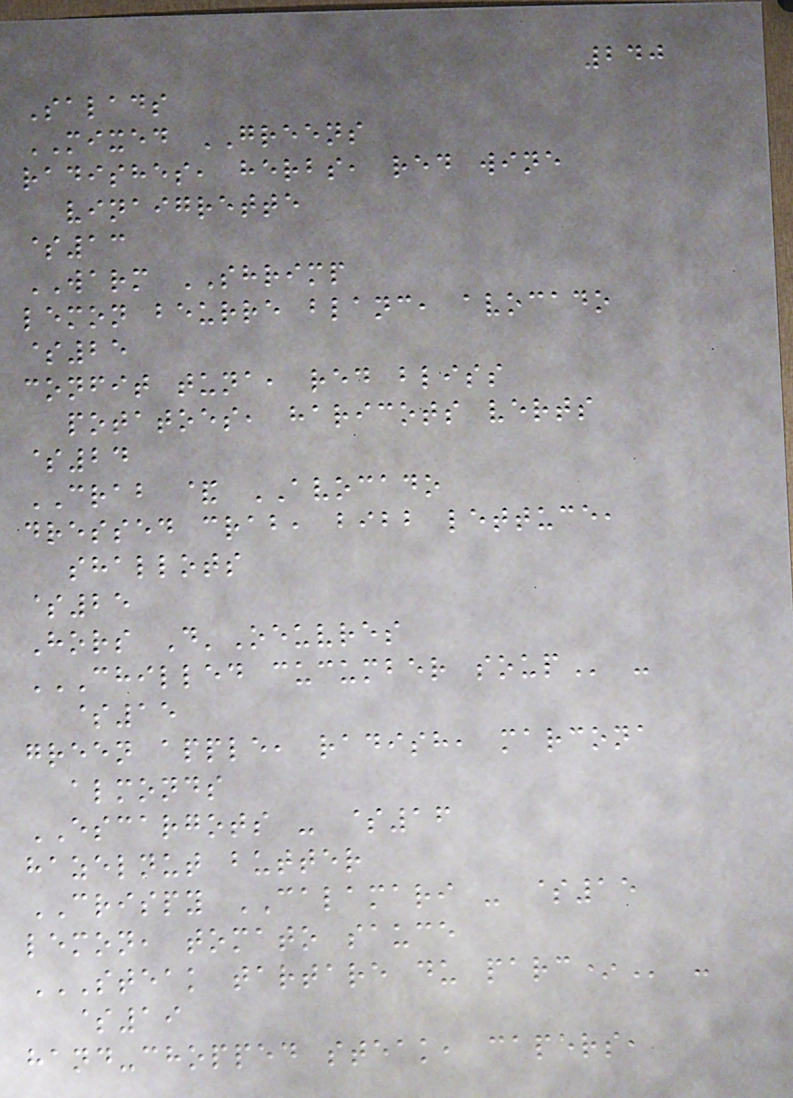240
Salads
MIXED GREENS
radishes, herbs, red wine
vinaigrette
$13
WARM SHRIMP
lemon beurre blanc, avocado
$25
confit tuna, red bliss
potatoes, haricots verts
$24
CRAB & AVOCADO
dressed crab, bibb lettuce,
shallots
$25
Hors D'Oeuvres
CHILLED CUCUMBER SOUP -
$15
green apple, radish, marcona
almonds
ESCARGOTS - $16
hazelnut butter
CRISPY CALAMARI - $15
lemon, tomato sauce
STEAK TARTARE DU PARC* -
$19
hand-chopped steak, capers,
